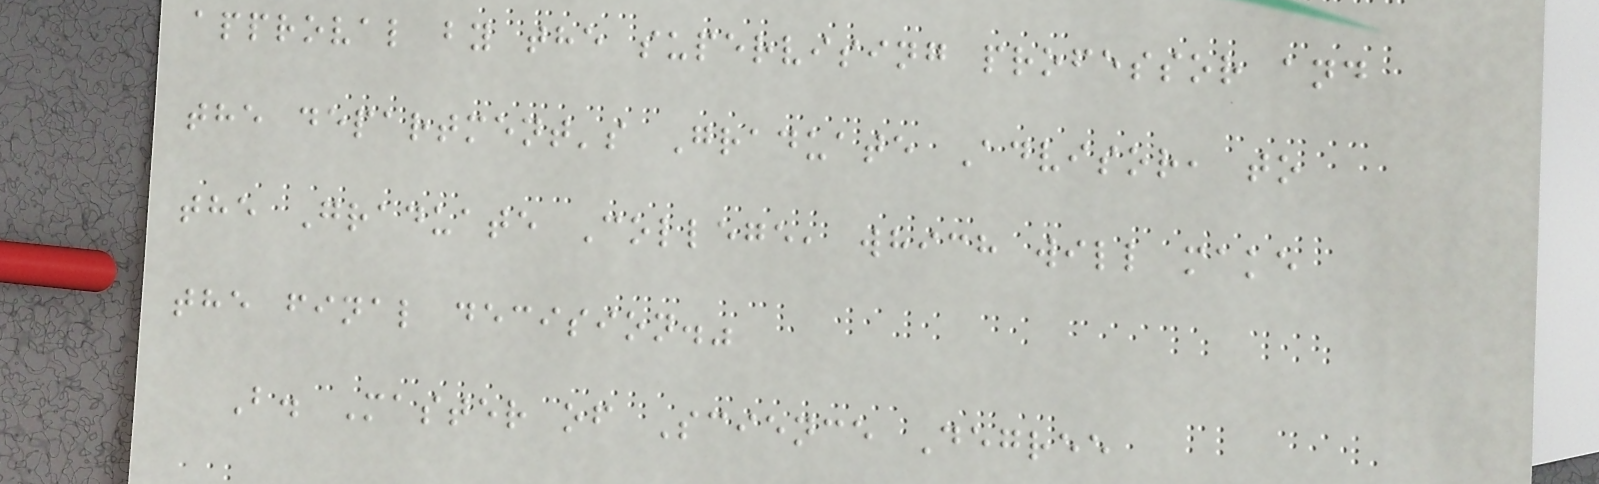approval by the supervising professor and
the department's Graduate Advisor, to
the Graduate College, which will make
the final decision."
B. Master of Science Degree
